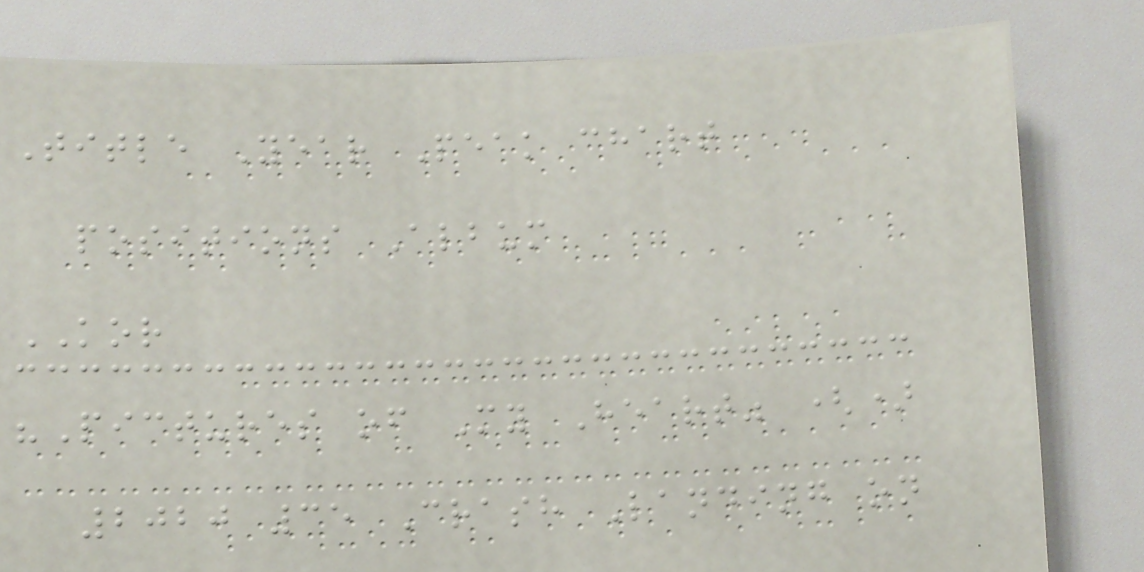Title Year Peak chart
positions Album
KOR
"Pictures of My Heart" ()
2020 35 Crash Landing on
